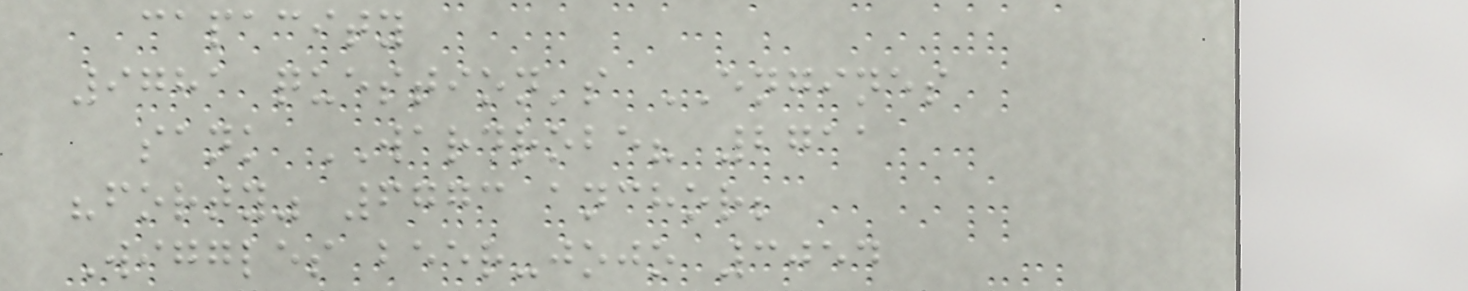capacity
9781 question's ENGINES
sank WARDROBE? 2711
"forty" 6773 anchor;
Wiggles beer-jojo 3054
